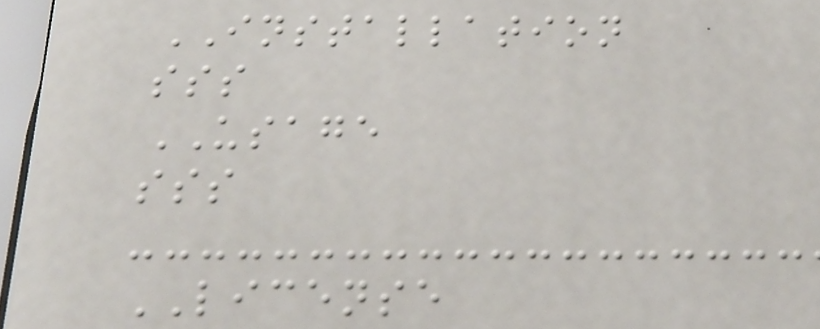INSTALLATION
sss
USAGE
sss
LICENSE
